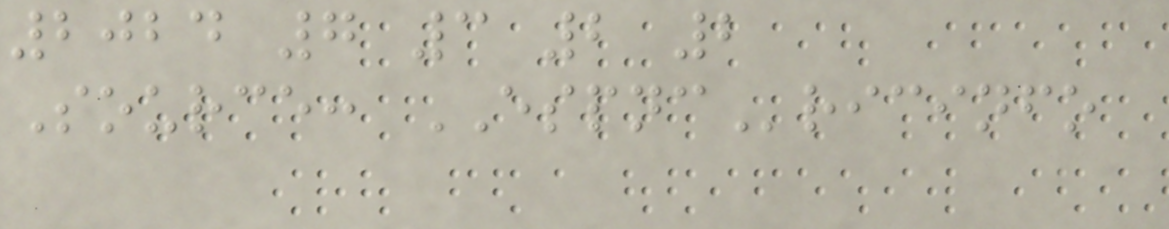2024 7 3 2 2
Source: ESPNCricinfo
